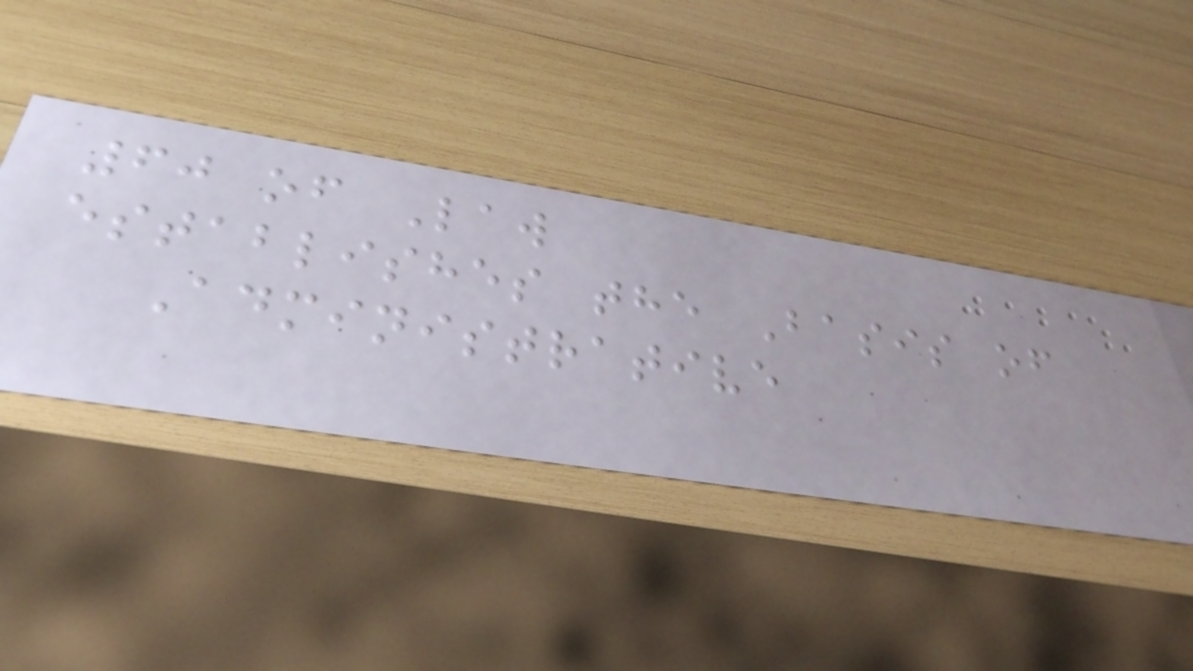60 of Law
establishes the Basis of
Administrative
